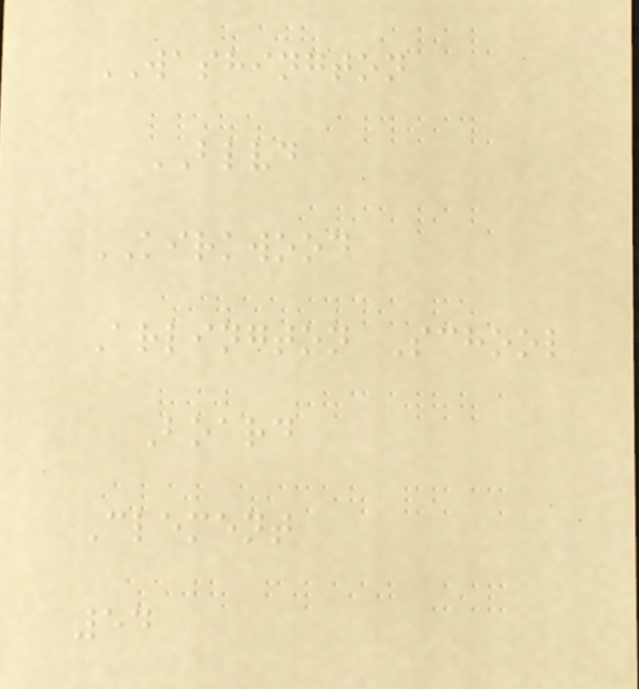WASHINGTON
BLVD
KIRKWOOD
Arlington School
Board
Clement
54
